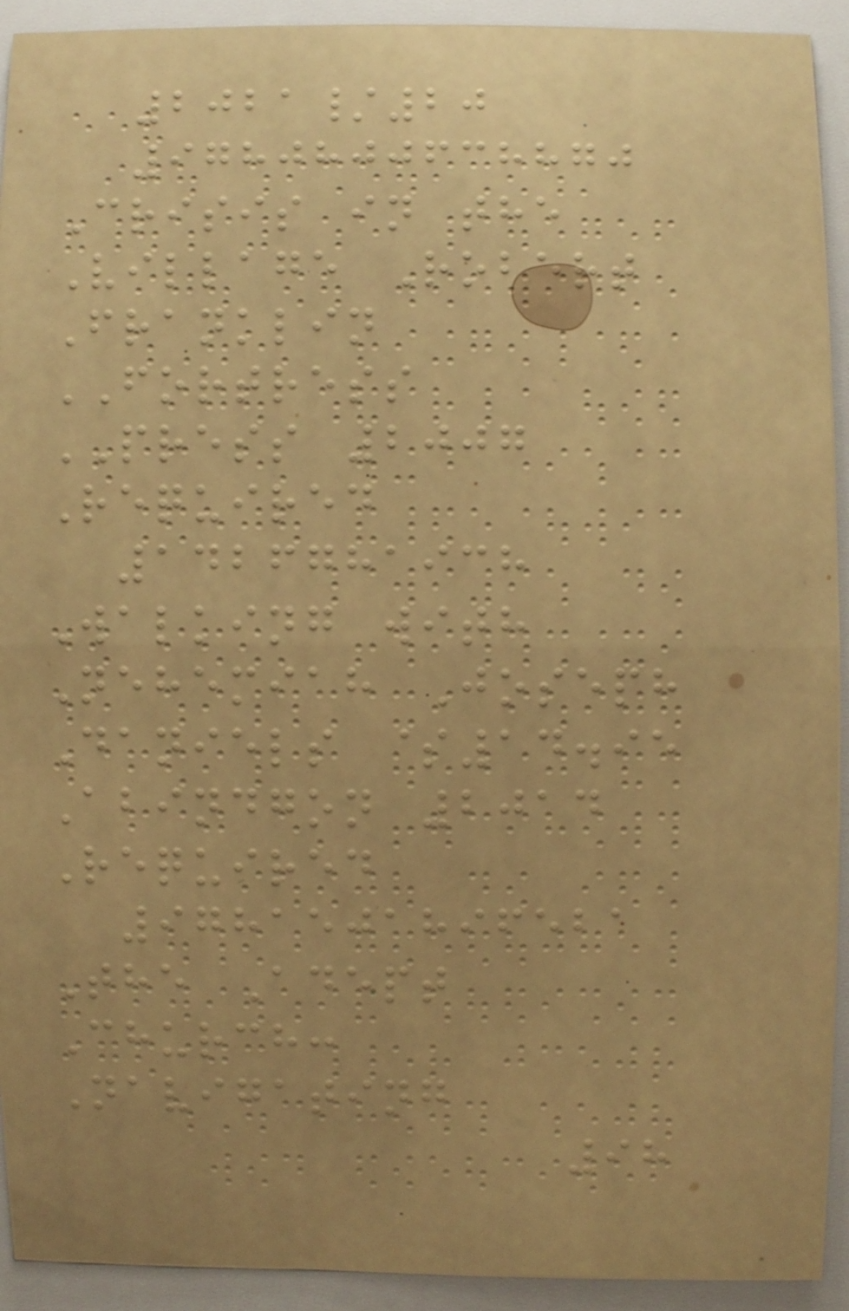2021/20
9780800638870
Crisis in the
Village Robert
Franklin
FORTRESS
PRESS 2007
Required
1426781938
Walking with
Nehemiah Joseph
Daniels $14.95
Abindgon 2014
Required
9781501896521
The Adept
Church:
Navigating
98
